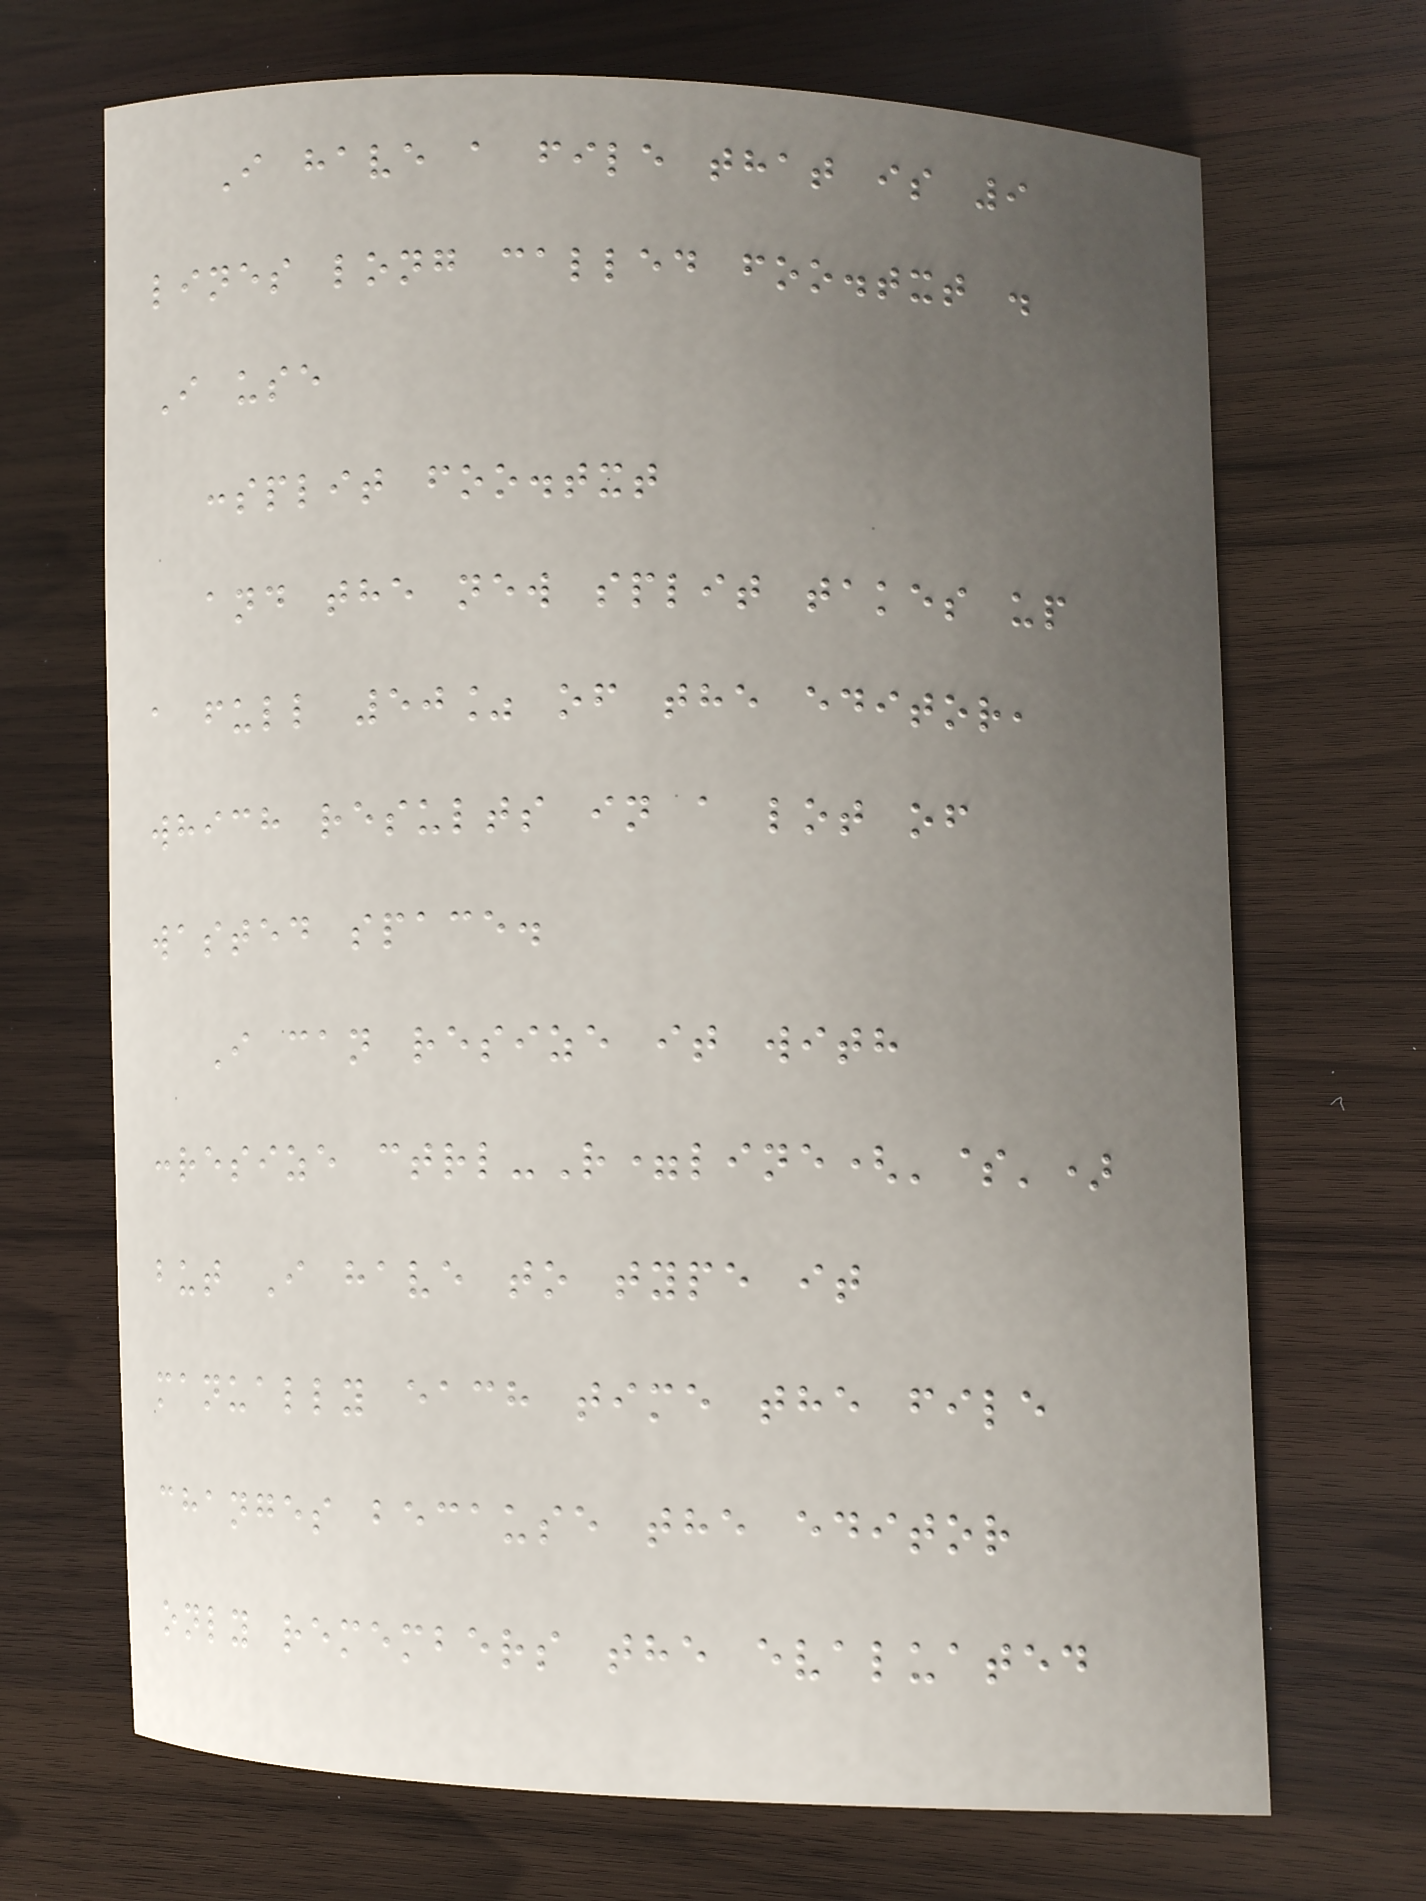I have a file that is 9
lines long called foo.txt .
I use
:split foo.txt
and the new split takes up
a full 50% of the editor,
which results in a lot of
wasted space.
I can resize it with
:resize ctrl-R=line('$')
but I have to type it
manually each time the file
changes because the editor
only remembers the evaluated
